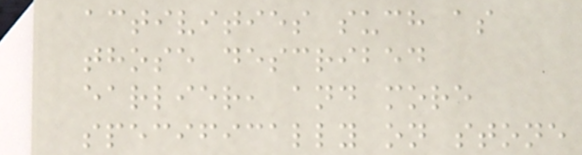activities such as
those described
earlier, and more
specifically on stone
